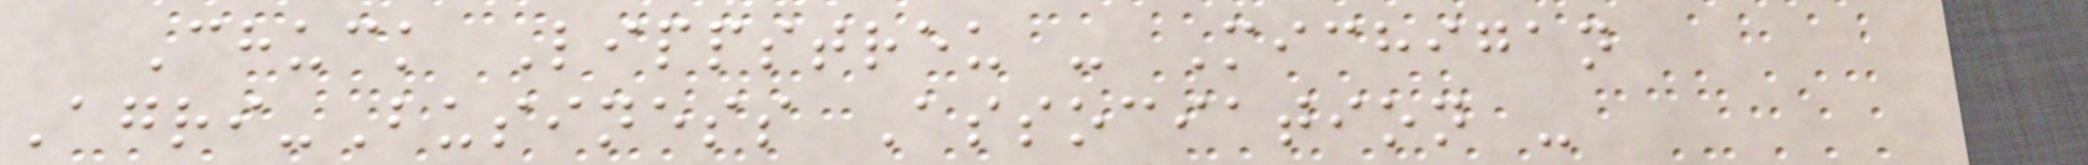Chuck Lippstreu - Michigan
Agri-Business Association -
